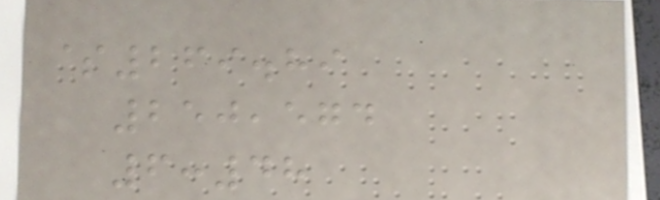$269.89
250,574
6:48
